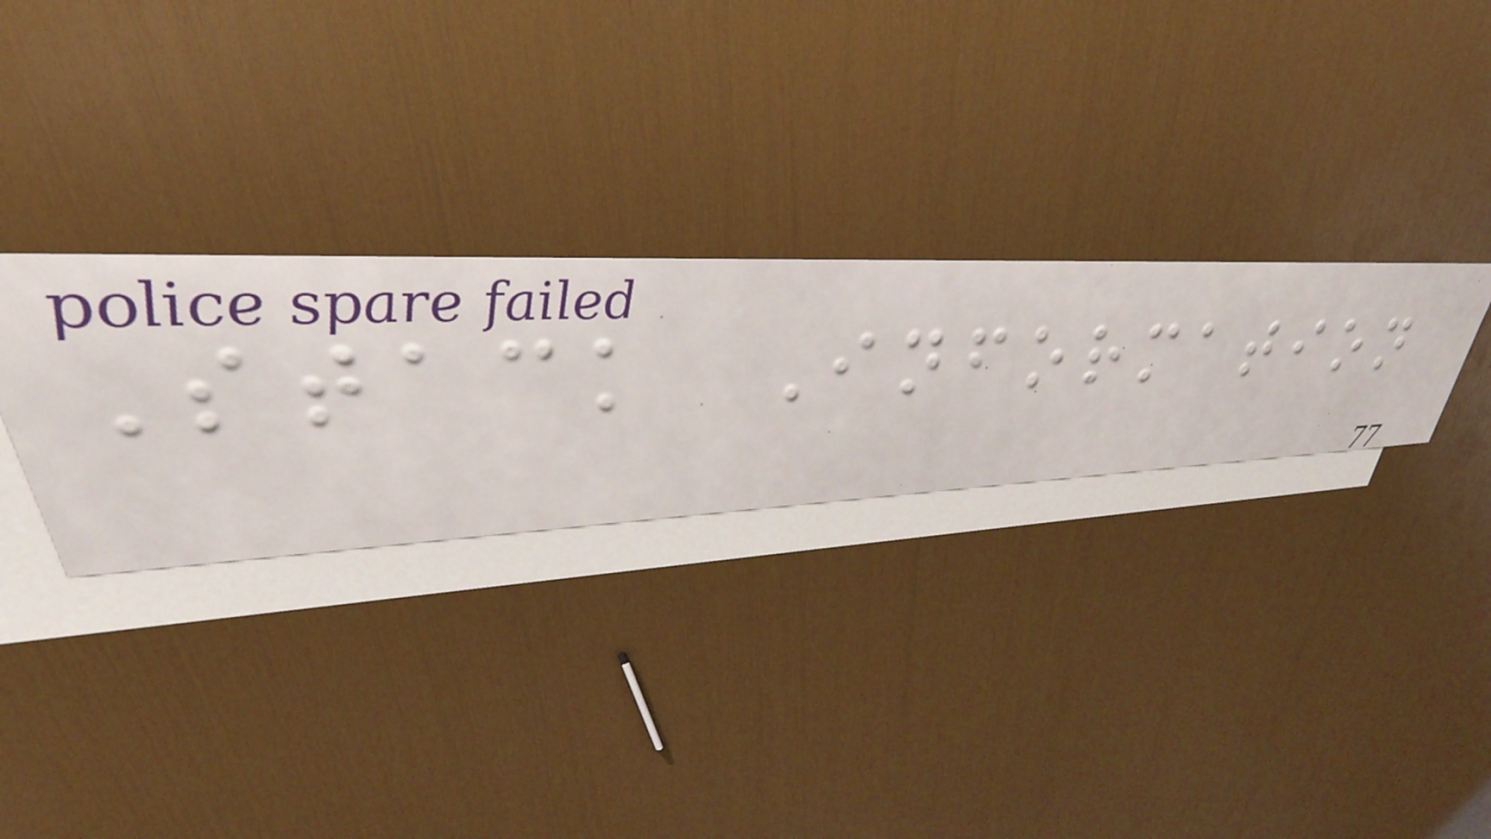Stack Information
